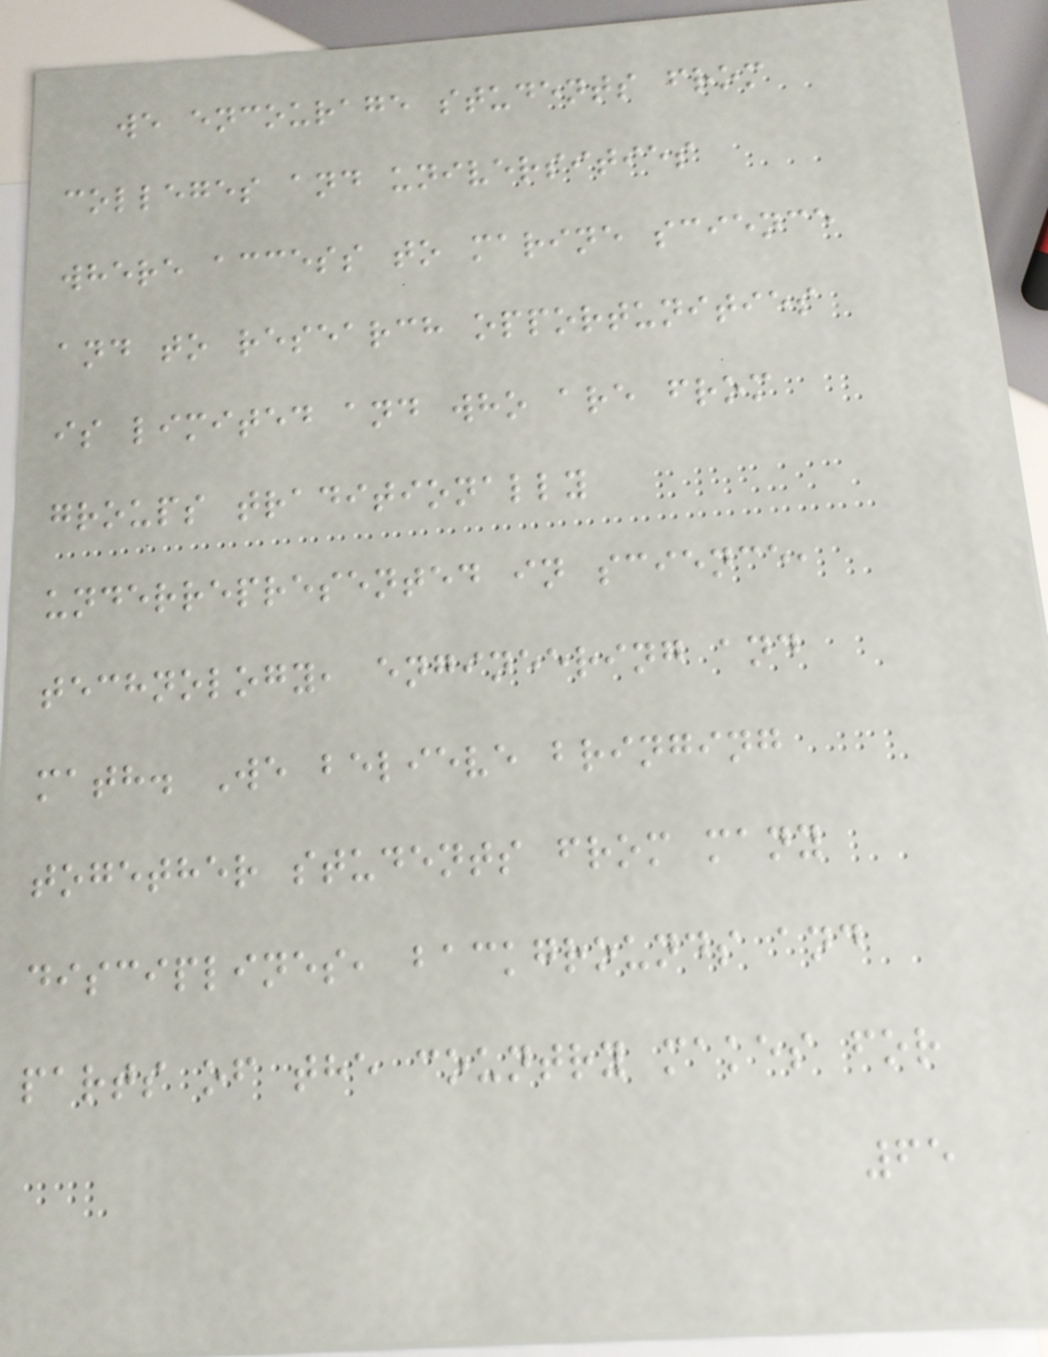we encourage students from
colleges and universities
where access to marine science
and to research opportunities
is limited and who are from
groups traditionally
underrepresented in science,
technology, engineering and
math. We believe bringing
together students from many
disciplines, backgrounds and
parts of the country makes for
65
